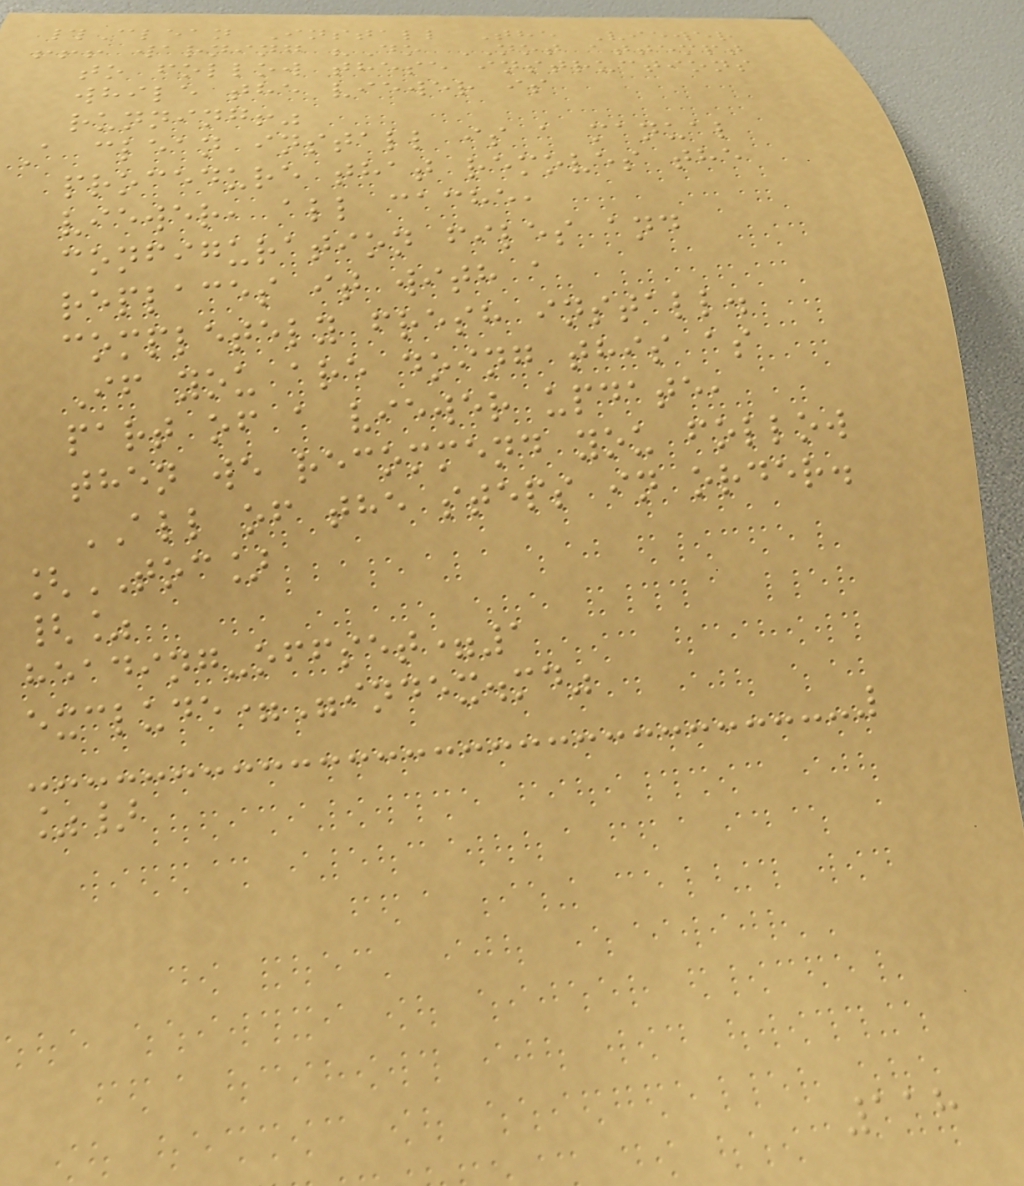#Clean Install The Viewer
!!! warning "Do NOT attempt
to follow these instructions
while the viewer is
running!"
A clean install is a manual
procedure that removes the
viewer, all cache,
configuration files and
replaces it with a
completely fresh install.
If you are doing this as
part of a viewer update,
then we recommend you follow
ALL of the steps in order.
[TOC]
{%
heading-offset=1
exclude="index.md"
%}
118
